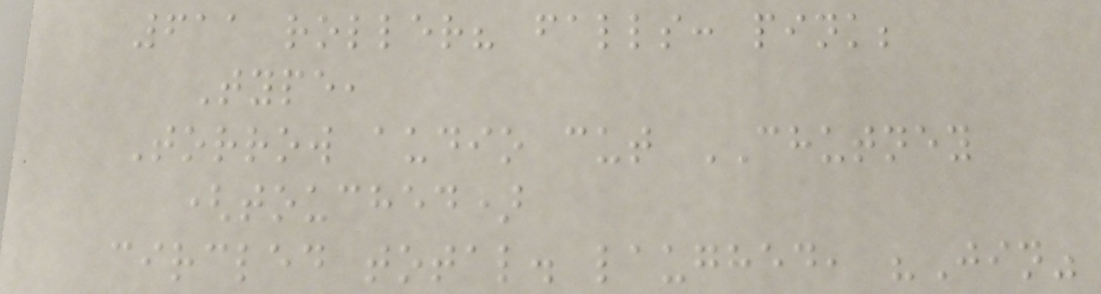611 roller? falls: pink;
Type,
Torrow audio cut CHUTNEY
(touched)
circled total. laughed, "Jin"
